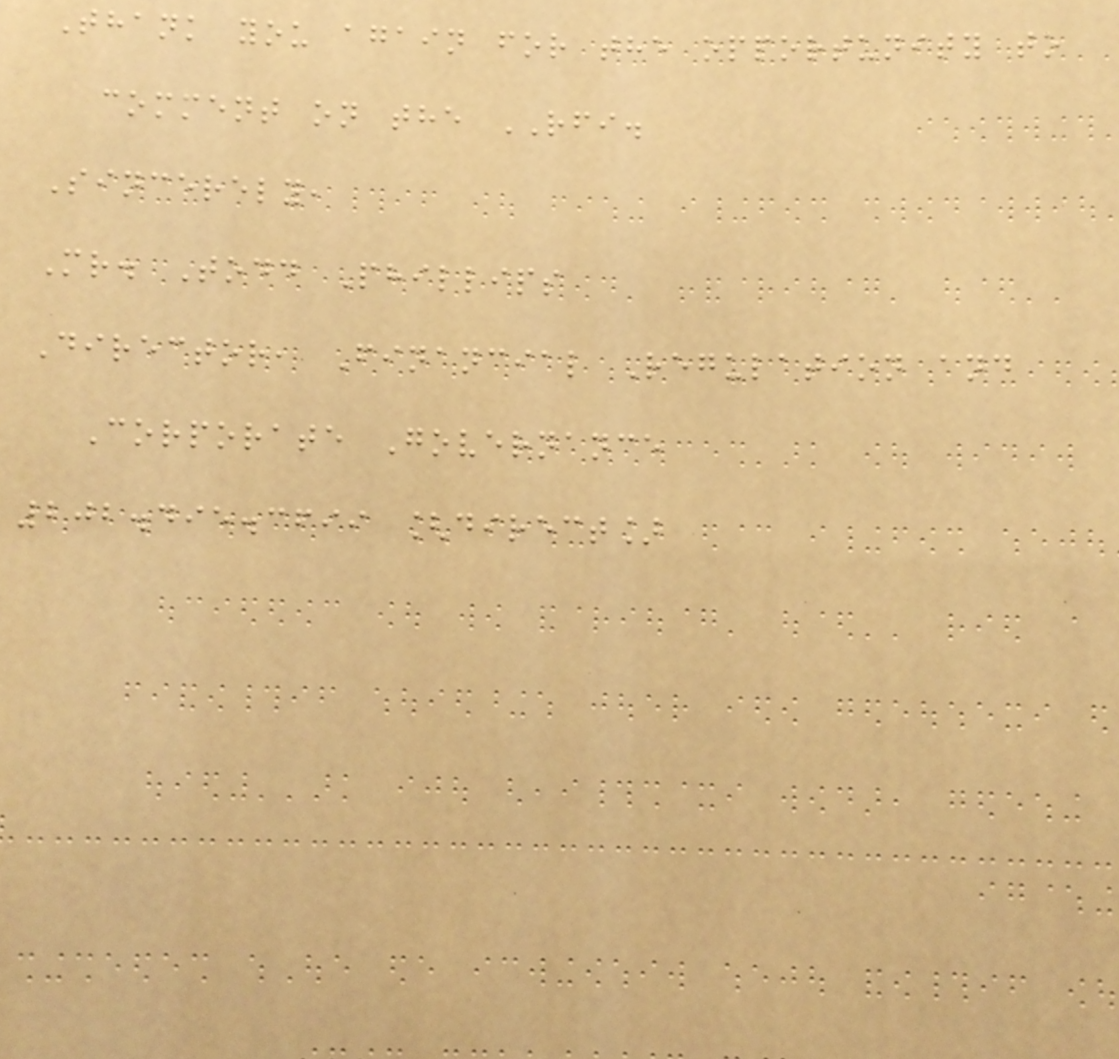Thank you again for the opportunity to
comment on the RFI.
Sincerely,
Mr. Todd Phillips
Director, Financial Regulation and
Corporate Governance
202.495.3699 [direct]
